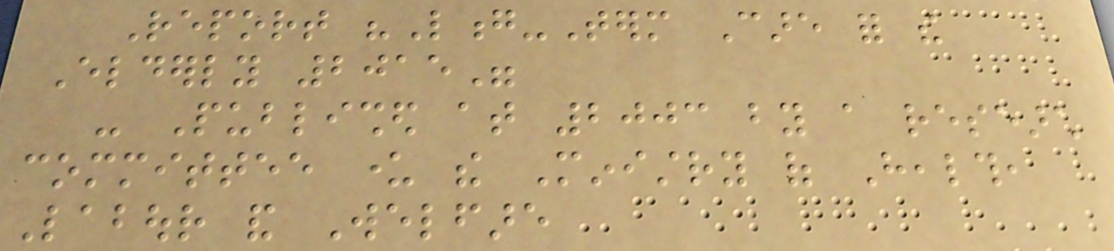Report "Long-Term Care for the
Elderly 2015"
- Published at 2003 by a research
committee under the Ministry of Health,
Labour and Welfare
